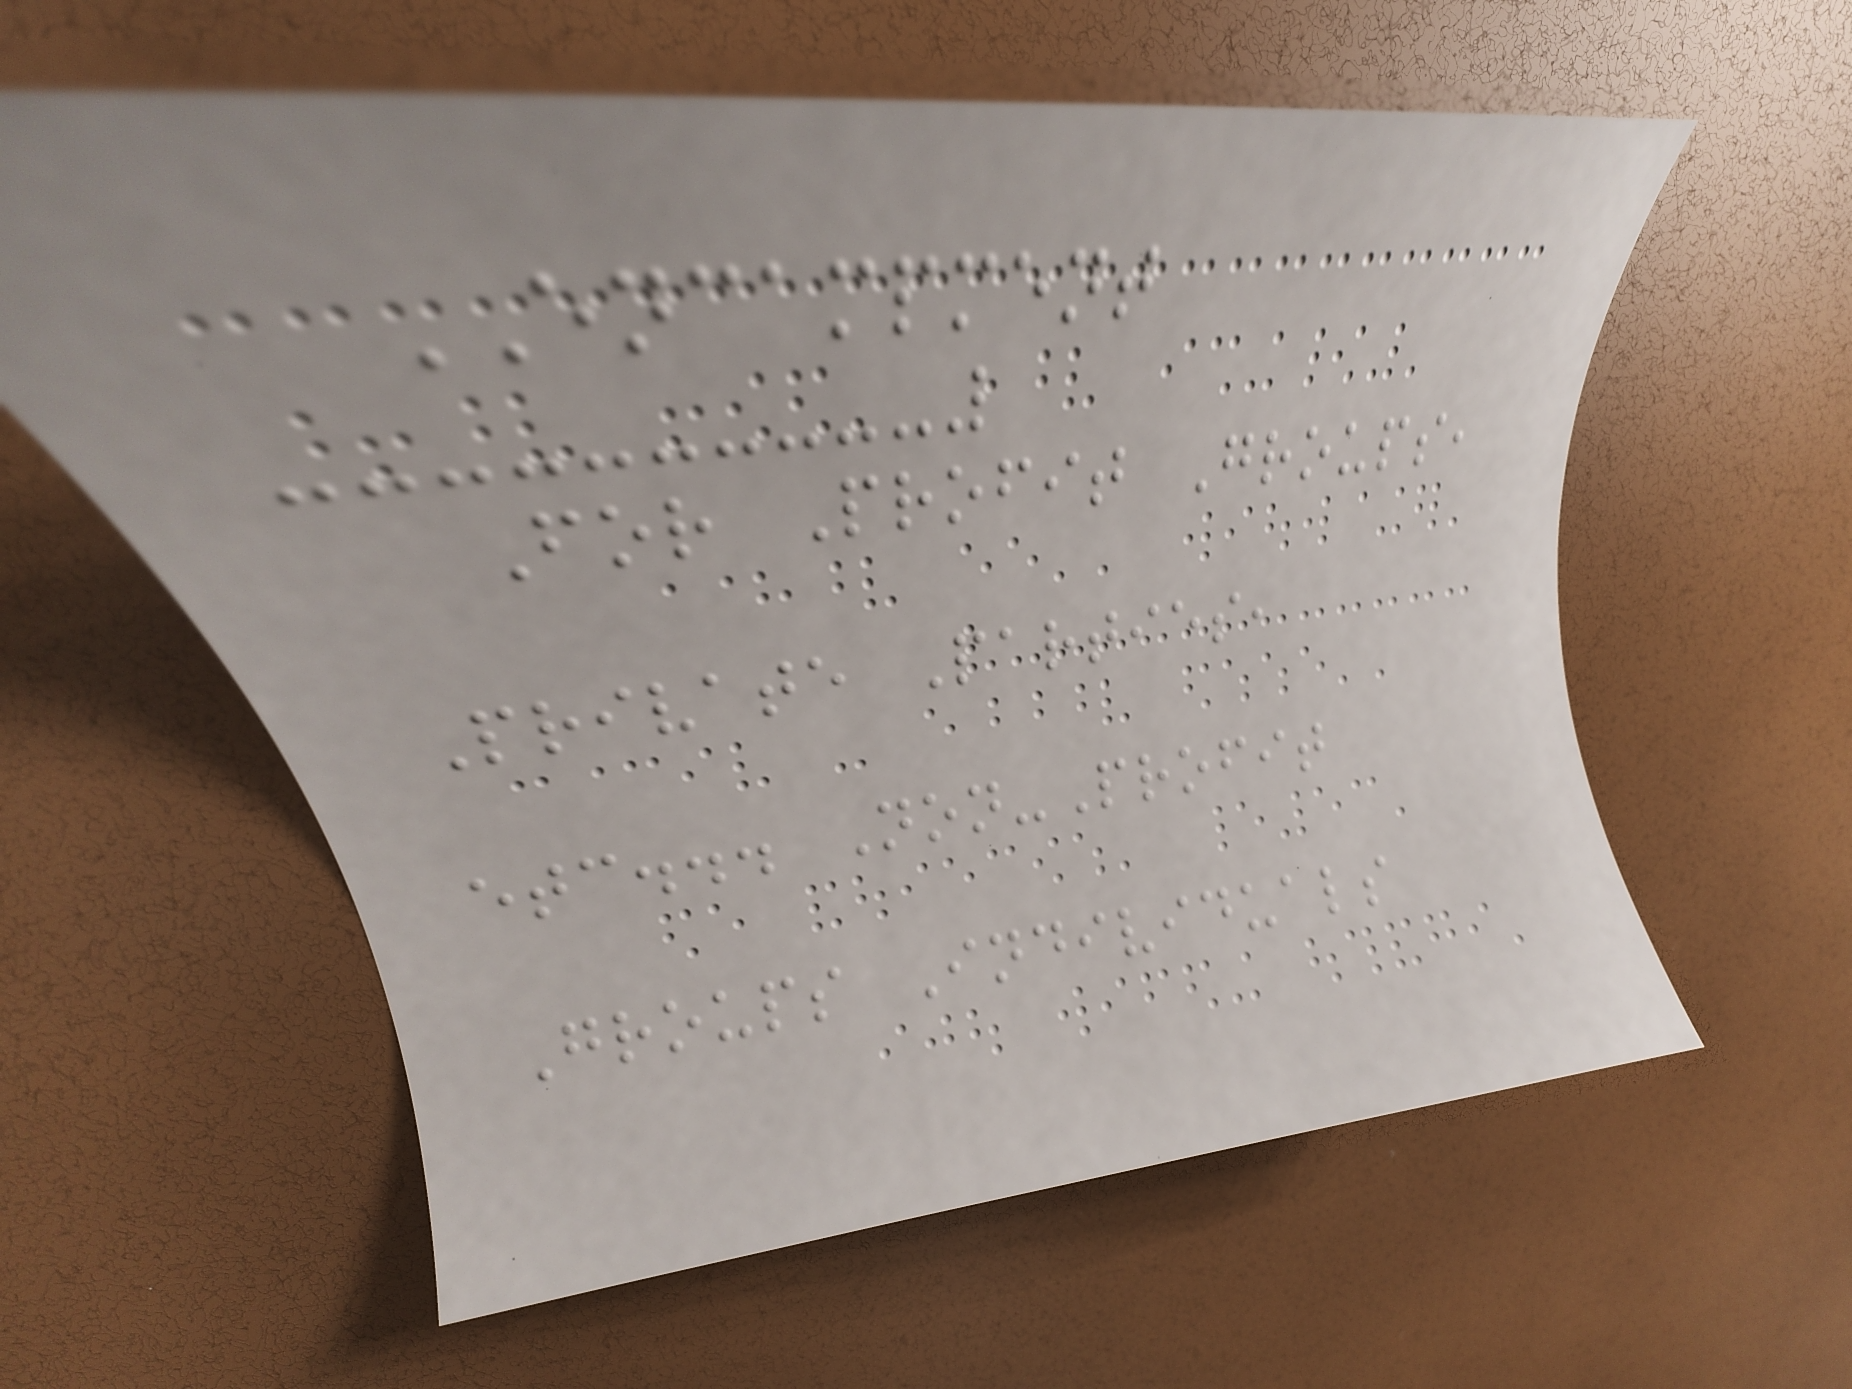ENCAMPMENT
For Profit Groups,
Private Parties,
etc... Non-Profit
Groups Individuals
